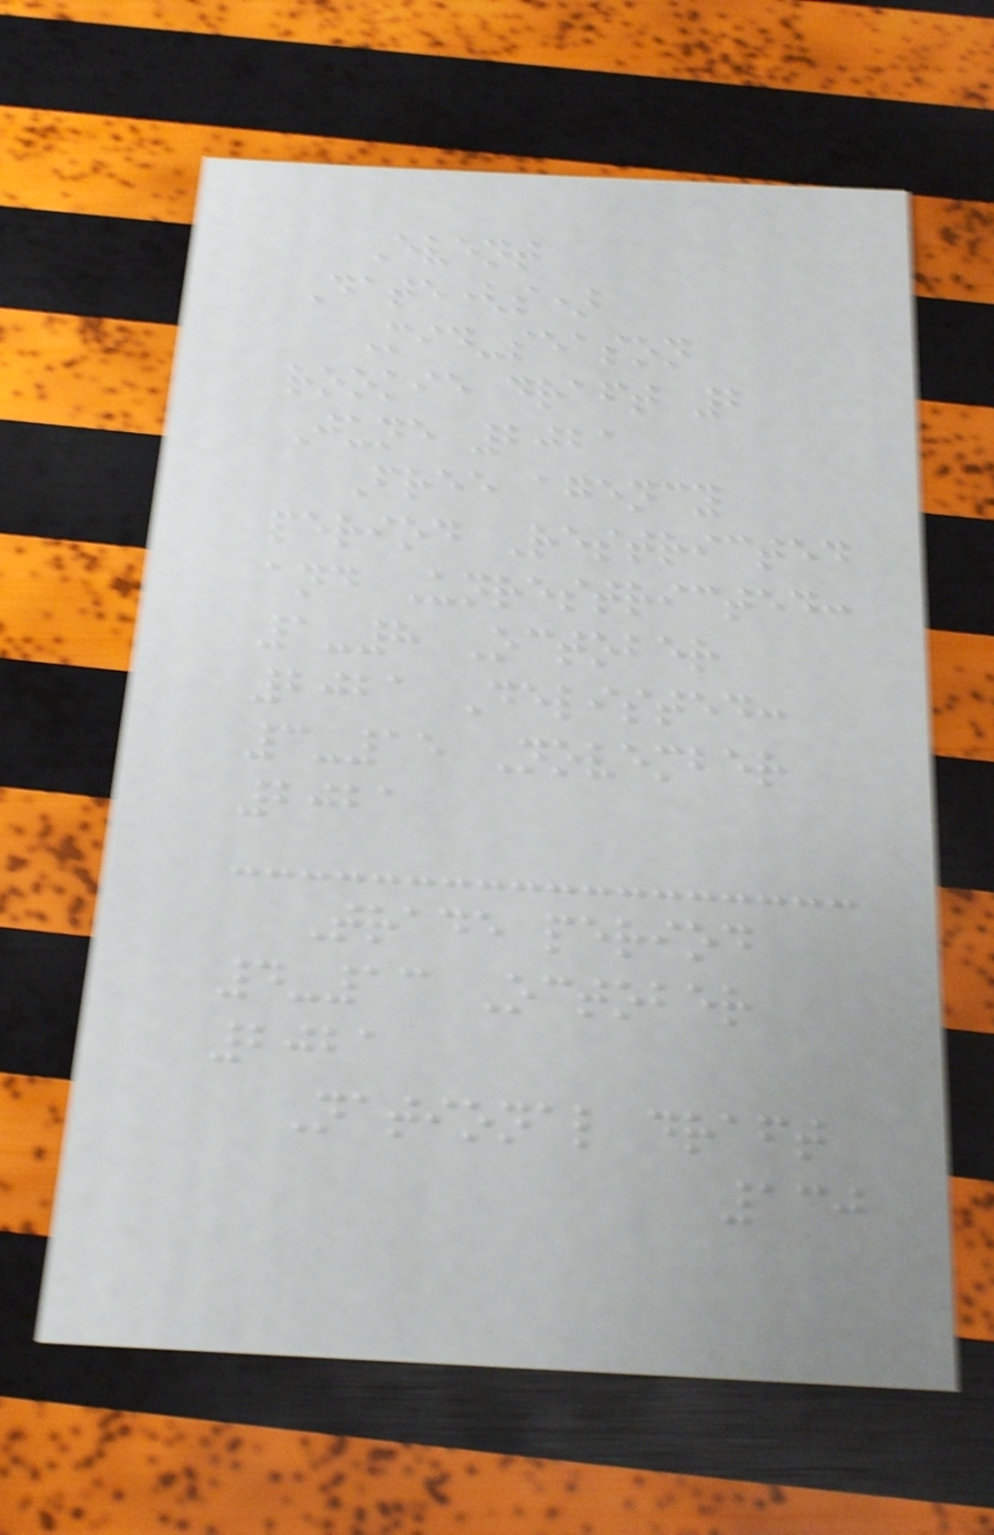Event
Date(s)
Mid-season
rookie draft 2
June 2021
Free agency
period Restricted
and Unrestricted:
1-8 October
2021 Delisted:
3-15 November
2021
Trade period
4-13 October
2021
National draft
130
